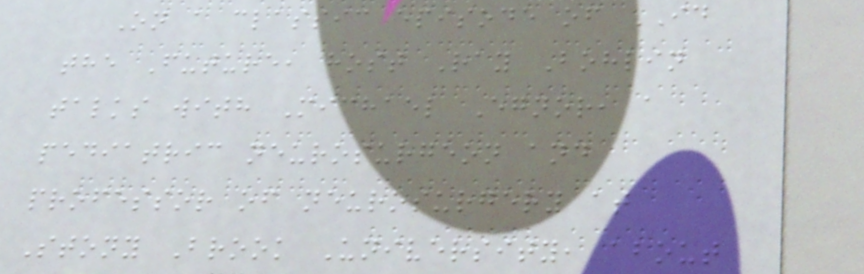On a classic episode of ID
the Future, host Ray Bohlin
talks with Michael Egnor, a
pediatric neurosurgeon and
professor of neurosurgery at
Stony Brook University, about
